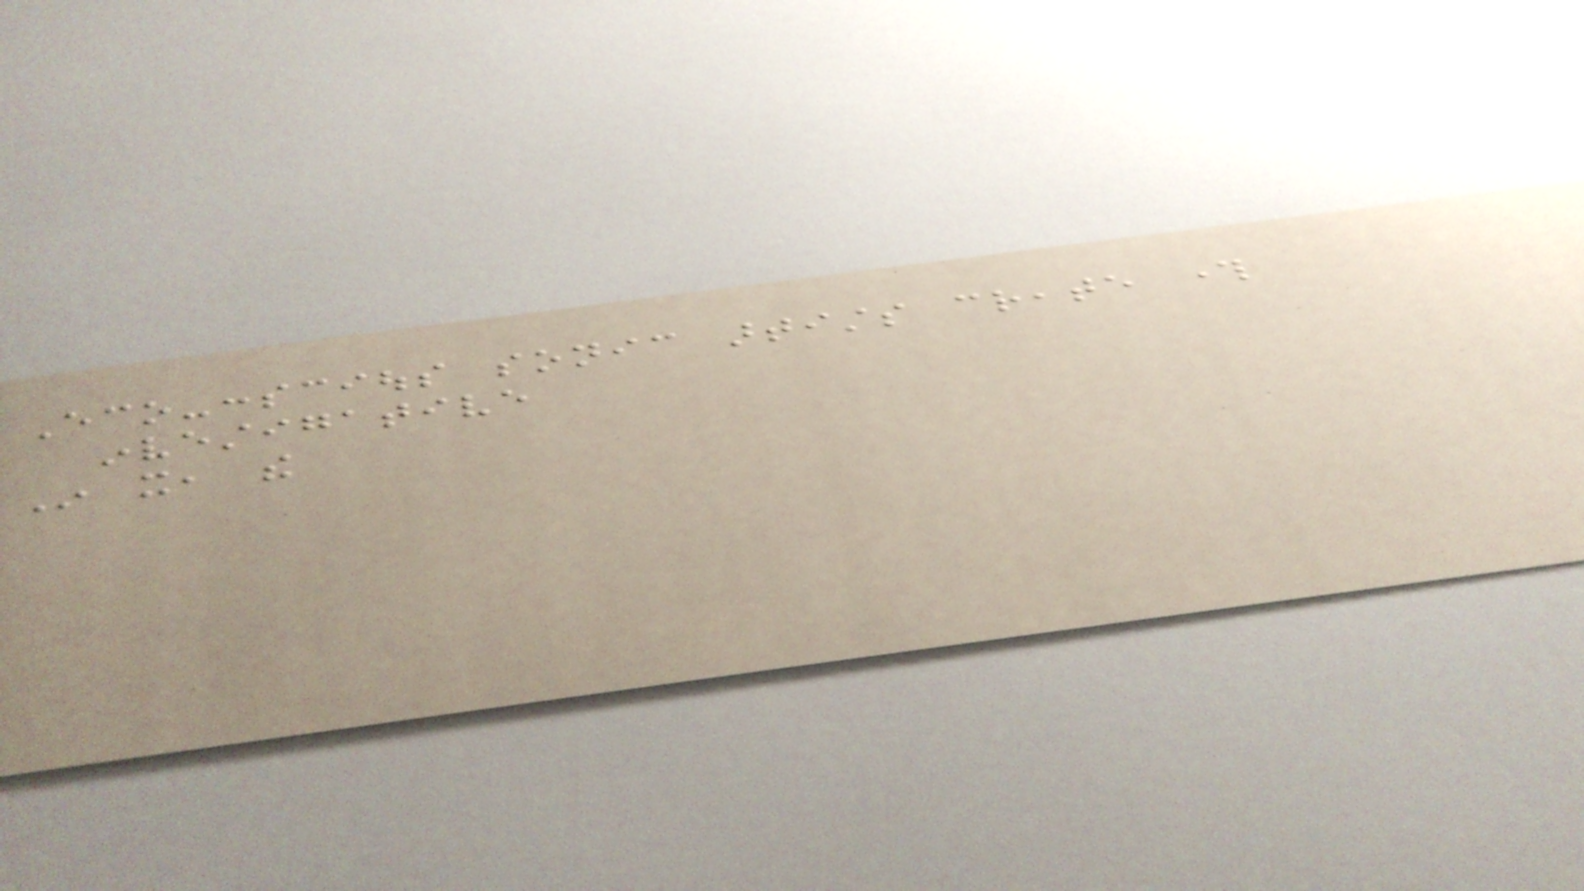Eco-conscious sonic artists create through
investigative
In it, the
